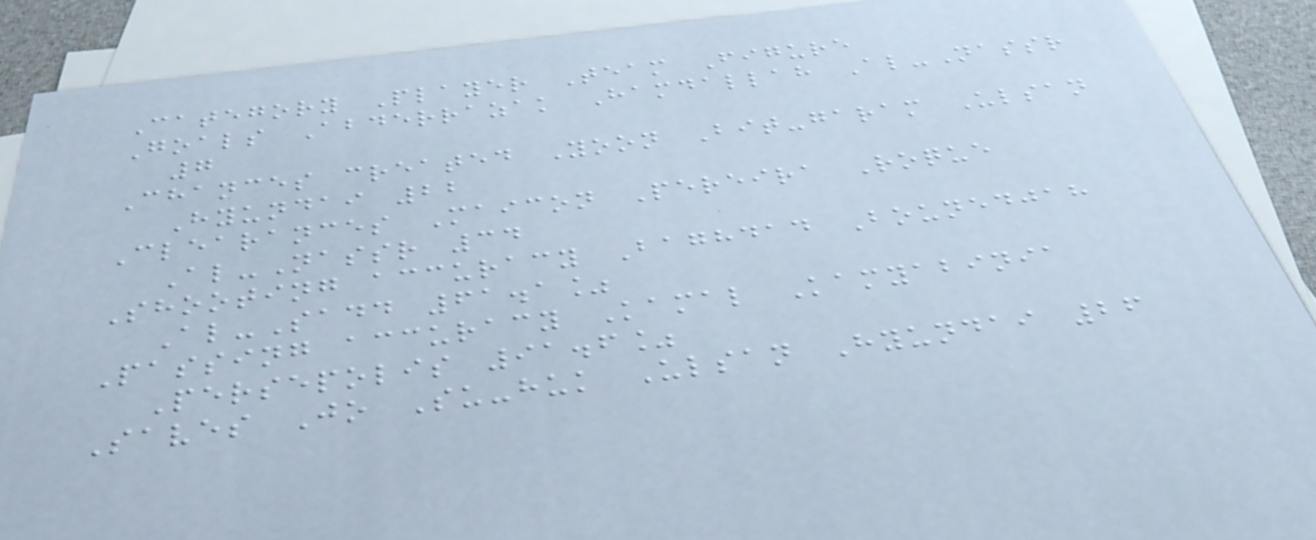Category Player Team Figure
Goals Abderrazak Hamdallah Al-Nassr
7
Chances created Yoon Bit-garam Ulsan
Hyundai 22
Clearances Maicon Pereira Roque
Al-Nassr 34
Shooting accuracy Baghdad Bounedjah
Al-Sadd 61.1%
Passing accuracy Kamal Kamyabinia
Persepolis 91.6%
Saves Jo Su-huk Ulsan Hyundai 26
